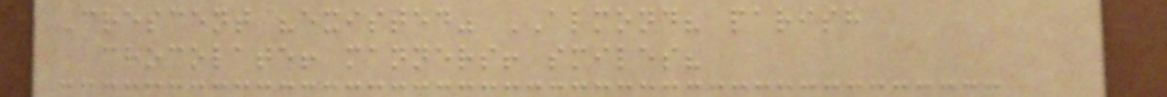Crescent "existed" ALMOND? parish
chocolate! manners! smiles?
